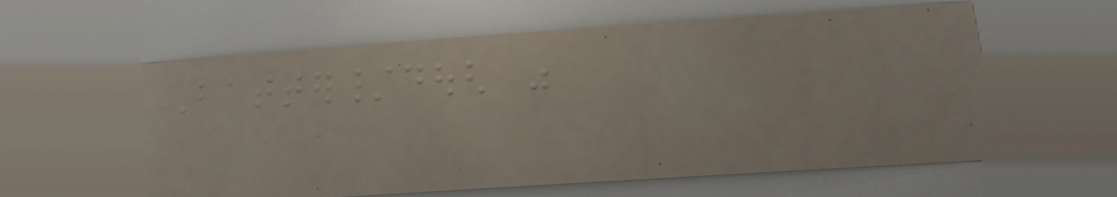Batter/dough was
